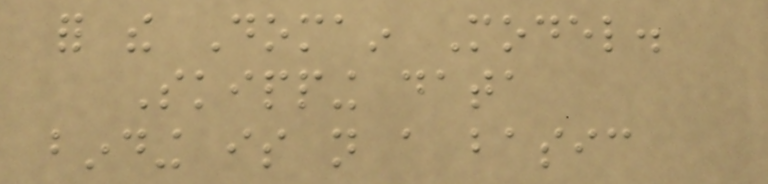for the Domain Model.
Skipping data
binding is not a basic
